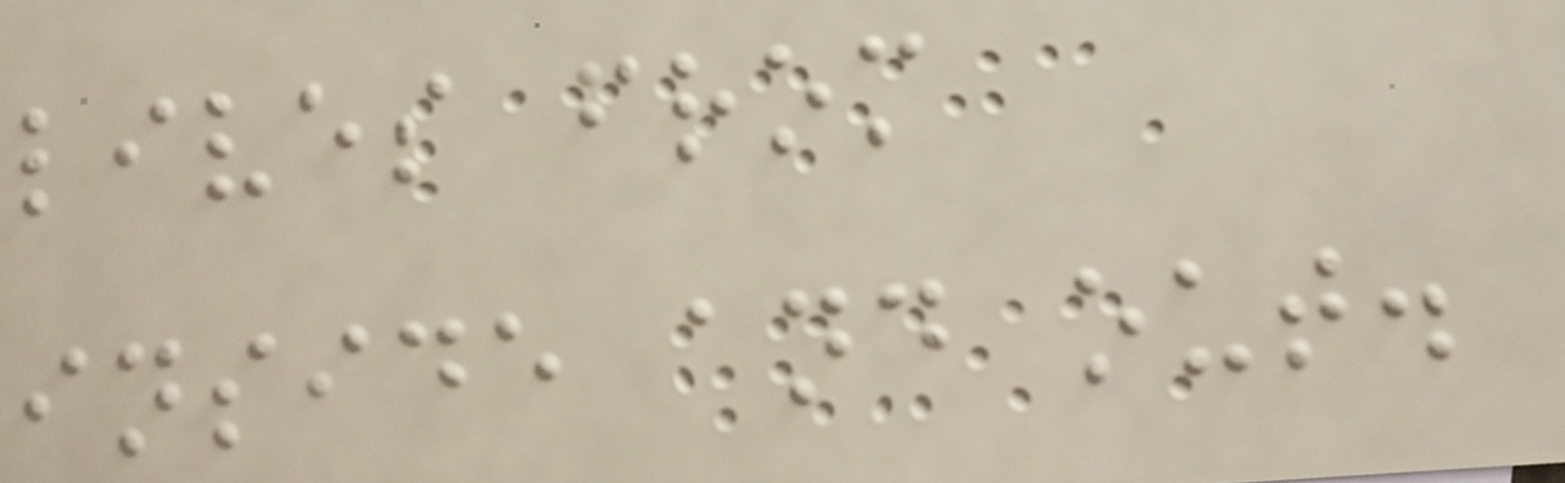lives from
inside and out.
